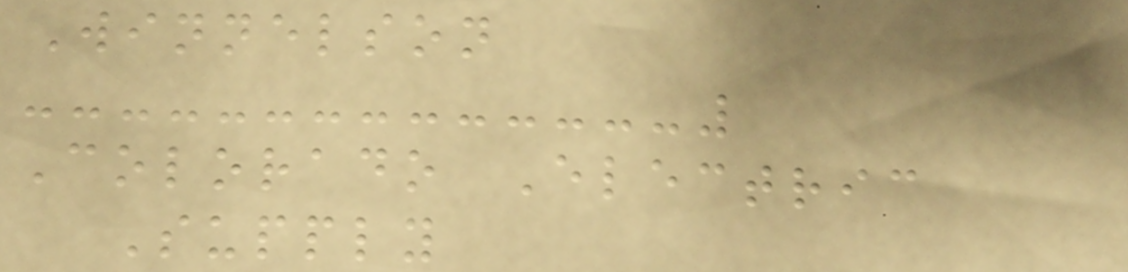Winnelson
Colorado Electric
Supply
